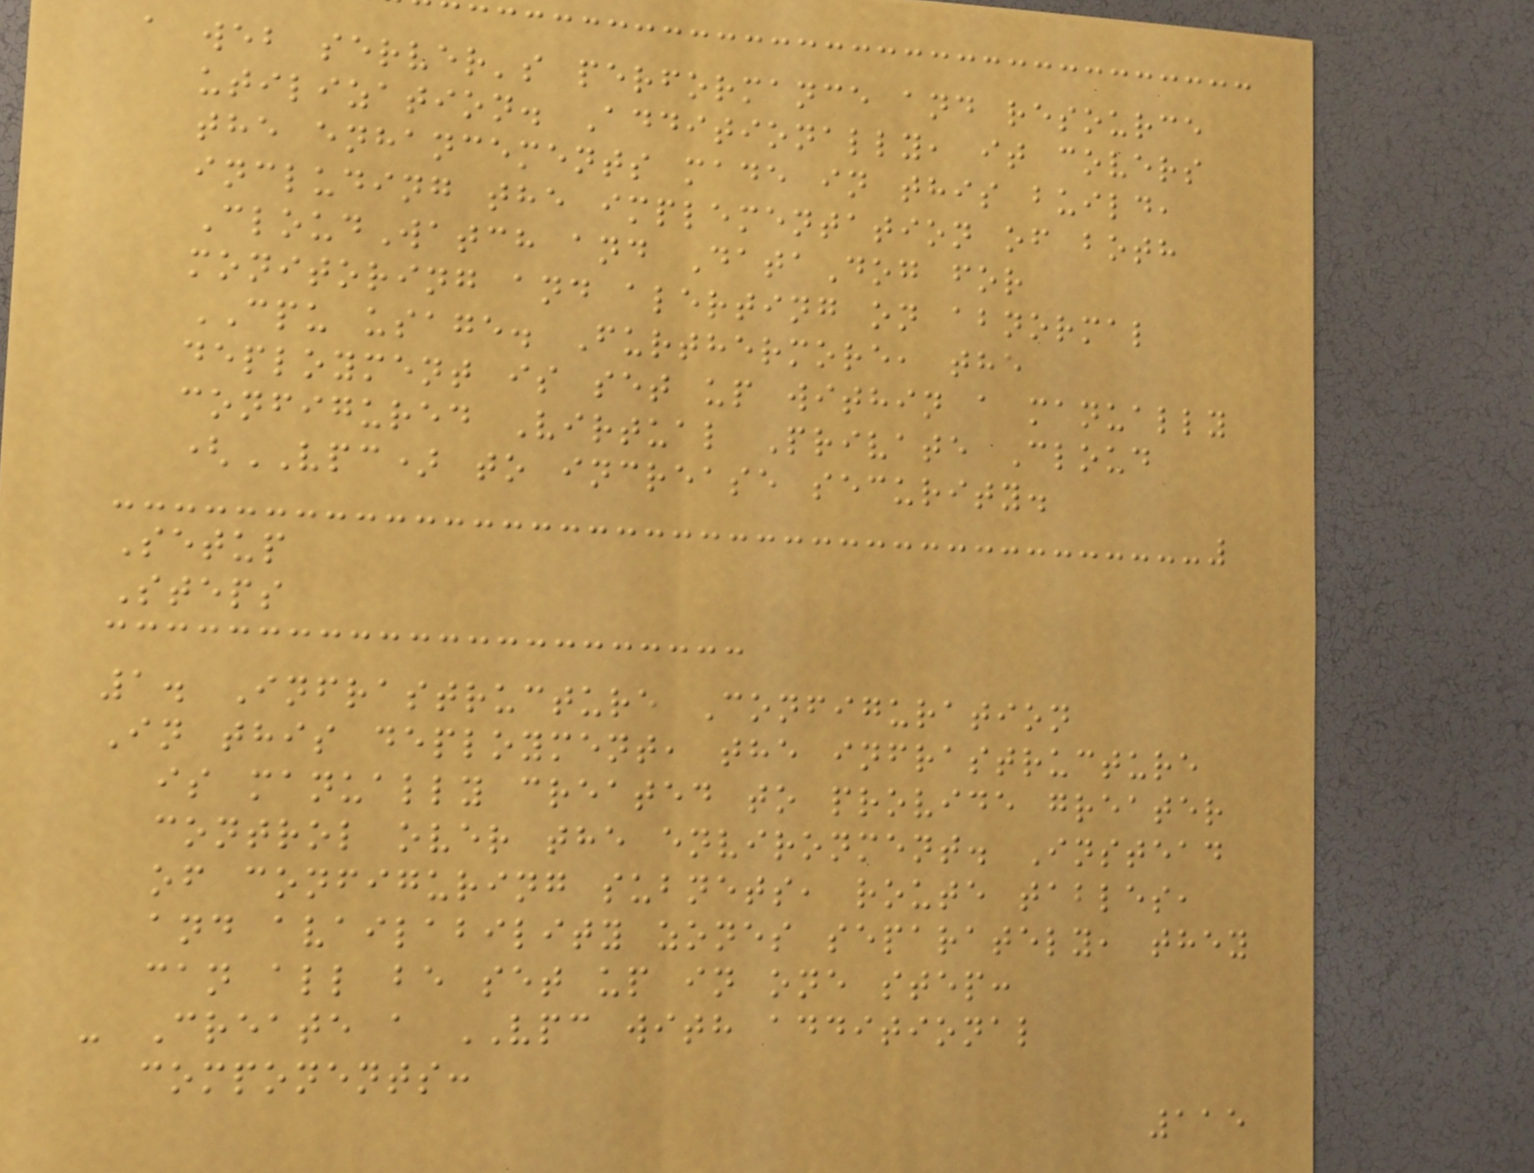a web server's performance and resource
utilization. Additionally, it covers
the enhancements made in this build,
including the implementation of both
CloudWatch and DataDog for
monitoring and alerting on abnormal
CPU usage. Furthermore, the
deployment is set up within a manually
configured Virtual Private Cloud
(VPC) to increase security.
Setup
Steps
1. Infrastructure Configuration
In this deployment, the infrastructure
is manually created to provide greater
control over the environment. Instead
of configuring subnets, route tables,
and availability zones separately, they
can all be set up in one step:
- Create a VPC with additional
components:
115
